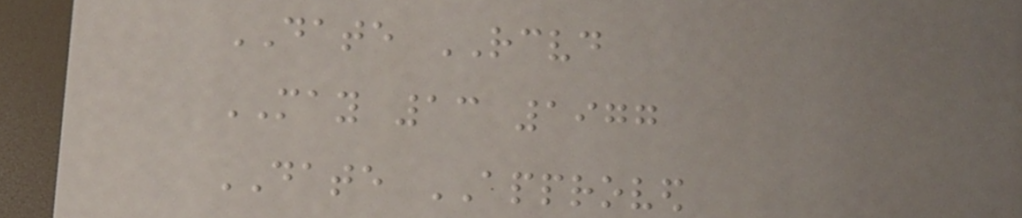DATE RECEIVED
MAY 13 1977
DATE APPROVED
